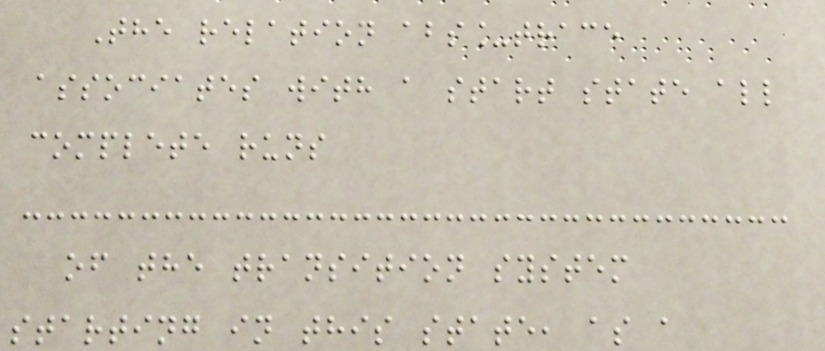The relation abs_trace
associates with a start state all
complete runs
of the transition system
starting in this state, as a
